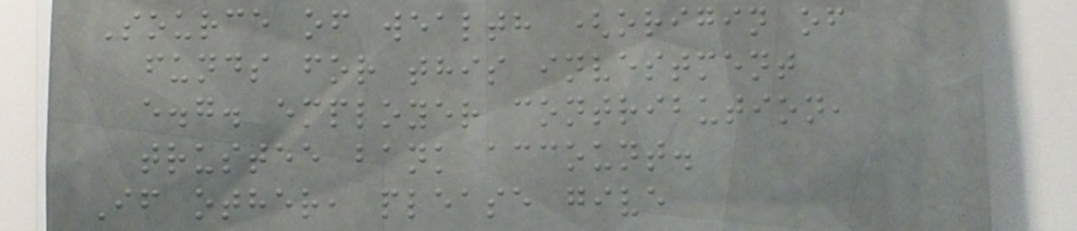Source of wealth (origin of
funds for this investment
e.g. employer contribution,
trustee bank account.
If other, please give
